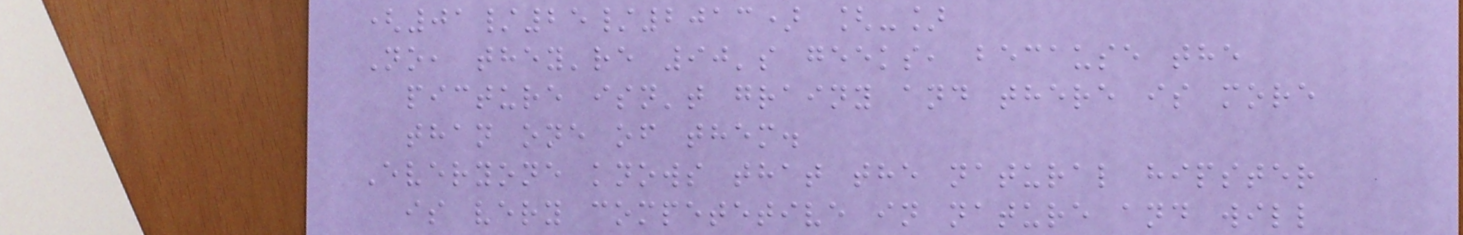(01/25/2013) [-]
No, they're 90's geeks, because the
picture isn't grainy and there is more
than one of them.
Everyone knows that the natural hipster
is very competetive in nature and will
